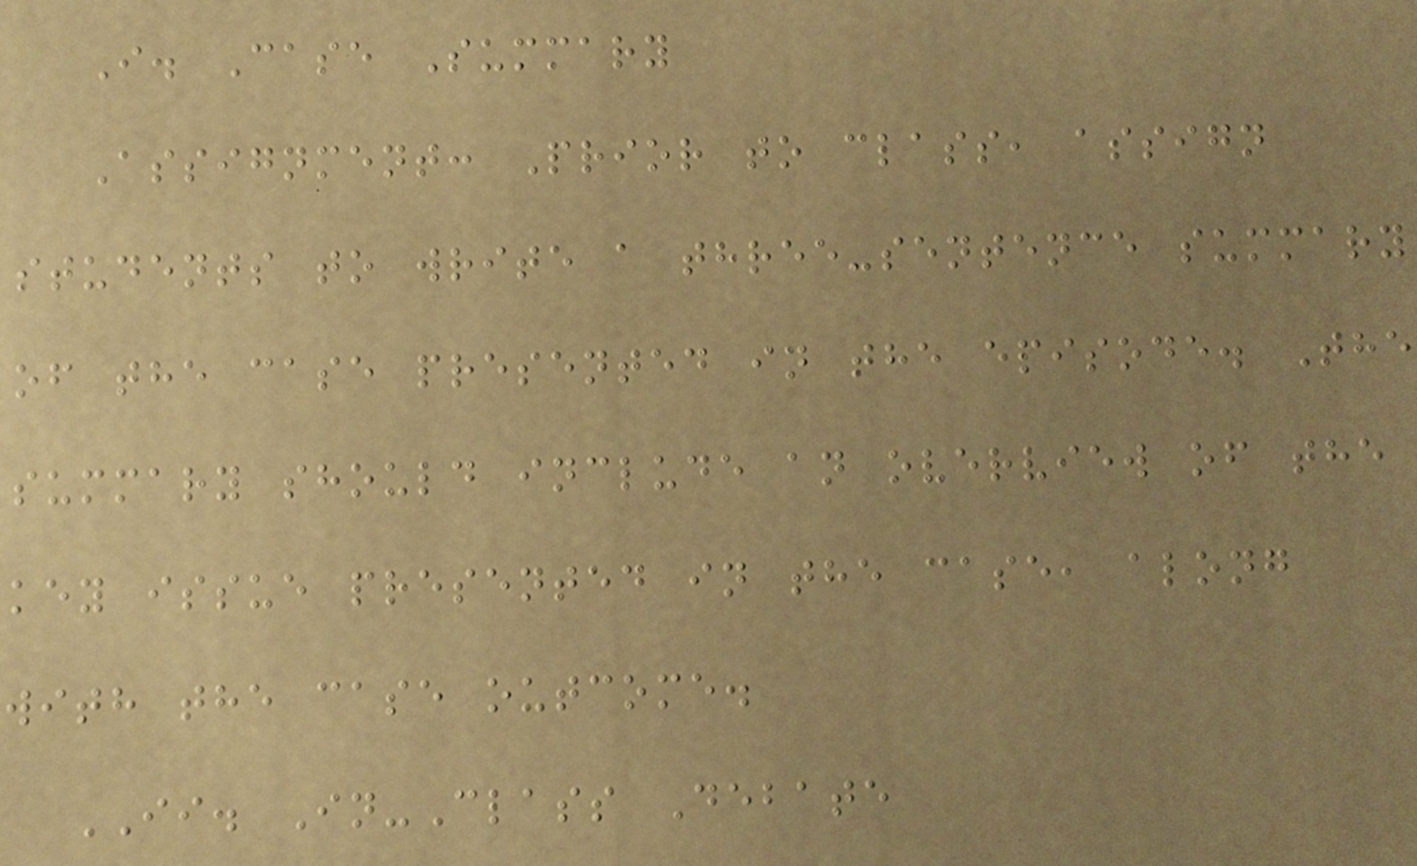I. Case Summary
Assignment: Prior to class, assign
students to write a three-sentence summary
of the case presented in the episode. The
summary should include an overview of the
key issue presented in the case, along
with the case outcome.
II. In-Class Debate
